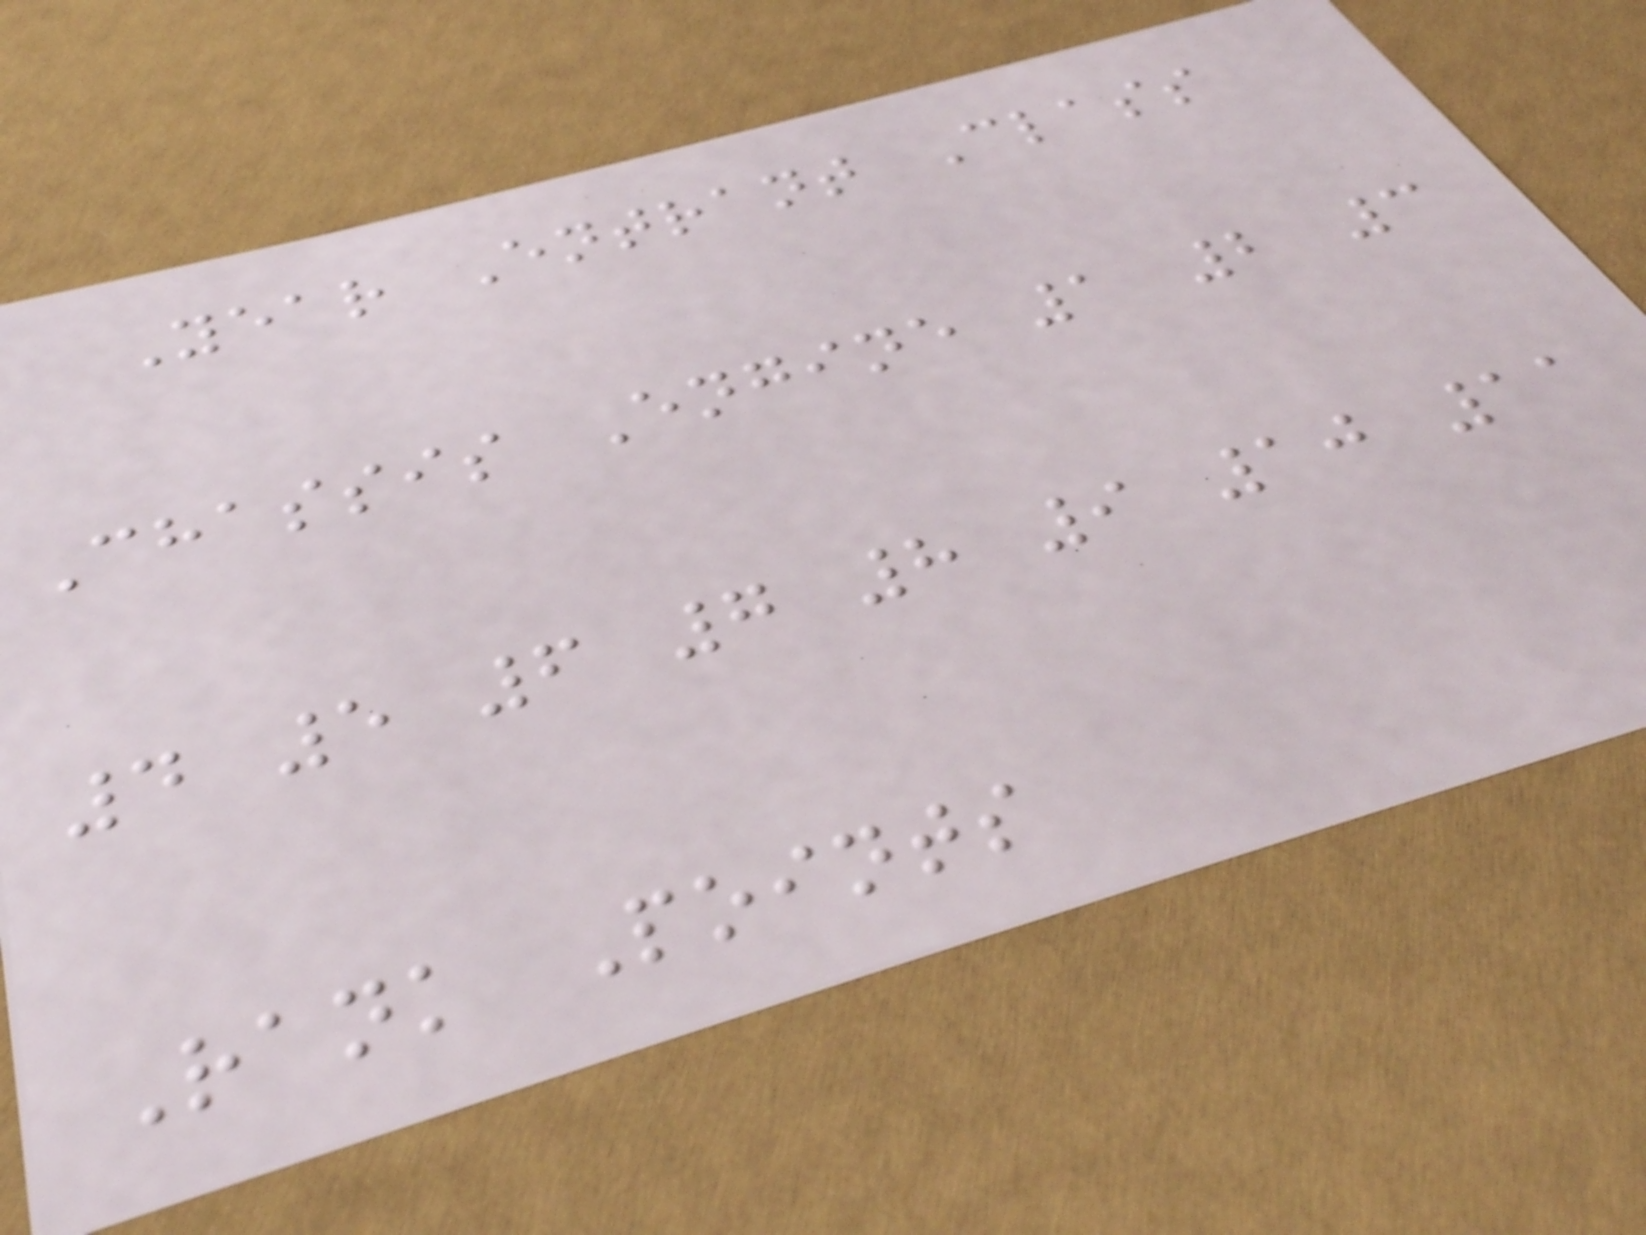Year Entrant Class
Chassis Engine 1 2 3
4 5 6 7 8 9 10 11
Rank Points
